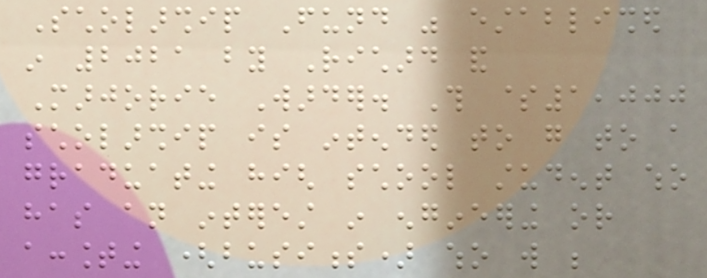Scholarship Fund was established
in 2021 by Richard and
Marjorie Warder. This $1,000
scholarship is intended to go to a
graduating high school student who
has an interest in engineering or
accounting (business) who will be
